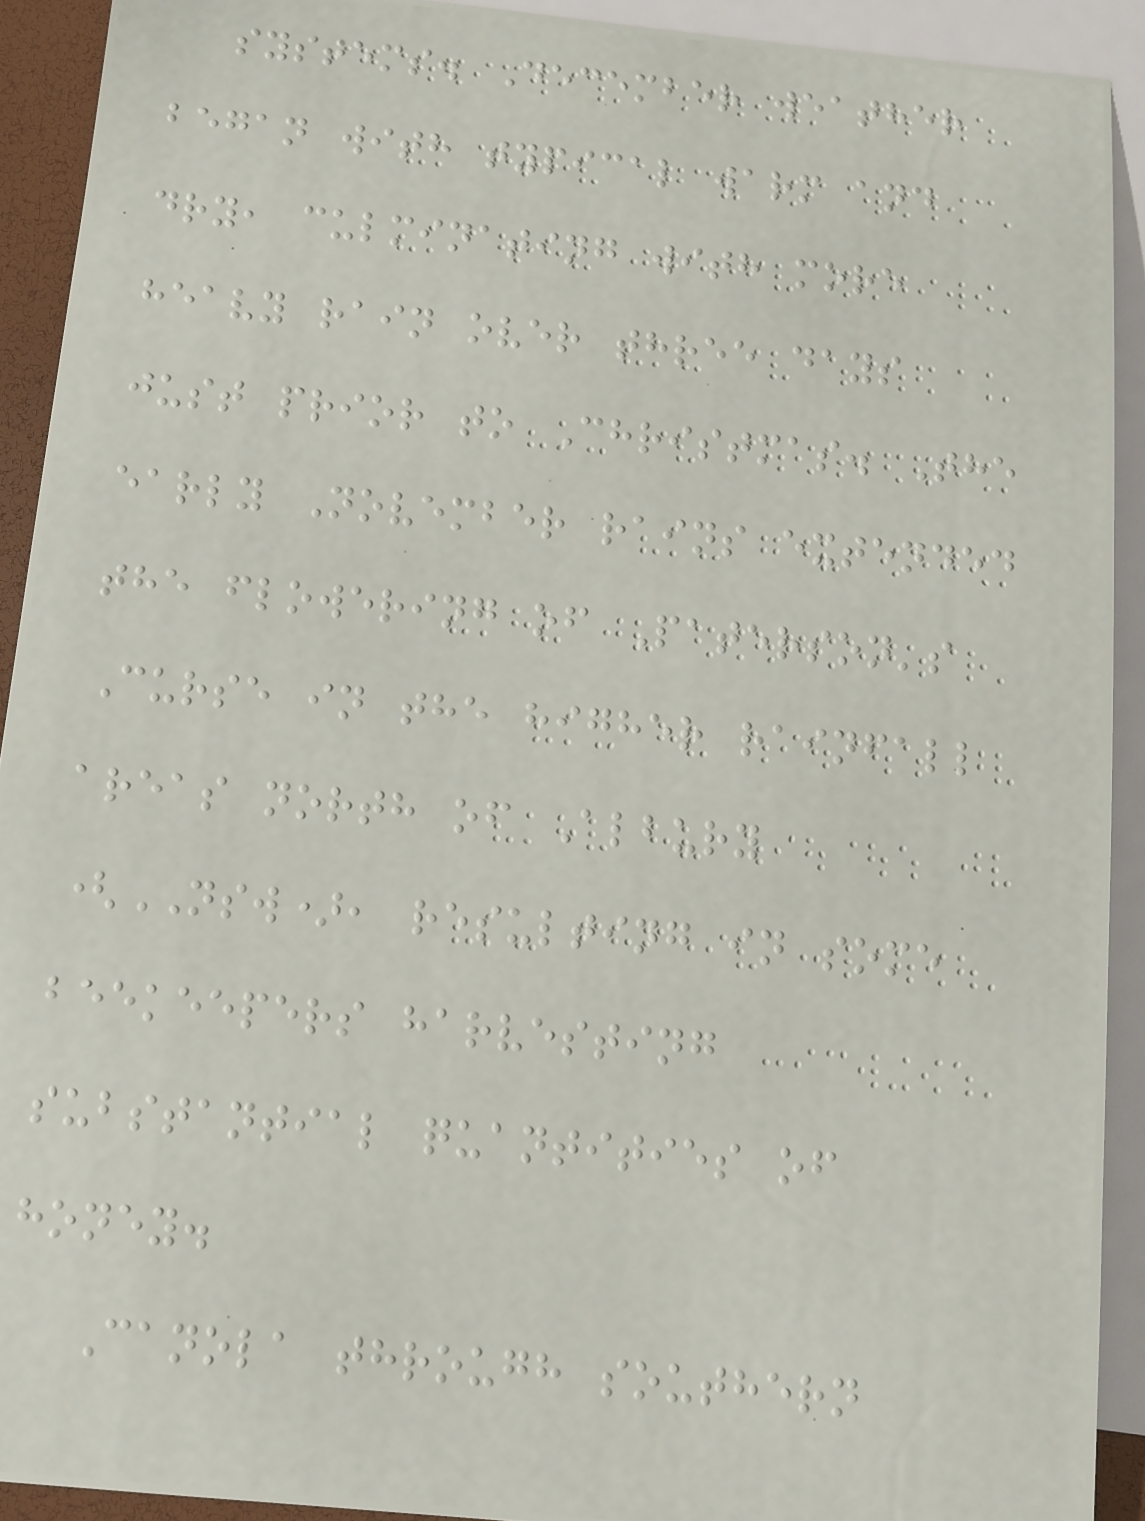systems. December weather
began with typical warm and
dry, culminating with more
heavy rain over three days
just prior to Christmas. The
early November rains extended
the flowering of Paterson's
Curse in the higher rainfall
areas north of Albury
(NSW), resulting in some
beekeepers harvesting
substantial quantities of
honey.
Canola through southern
